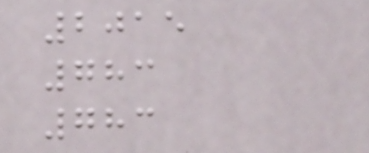2015
783
783
